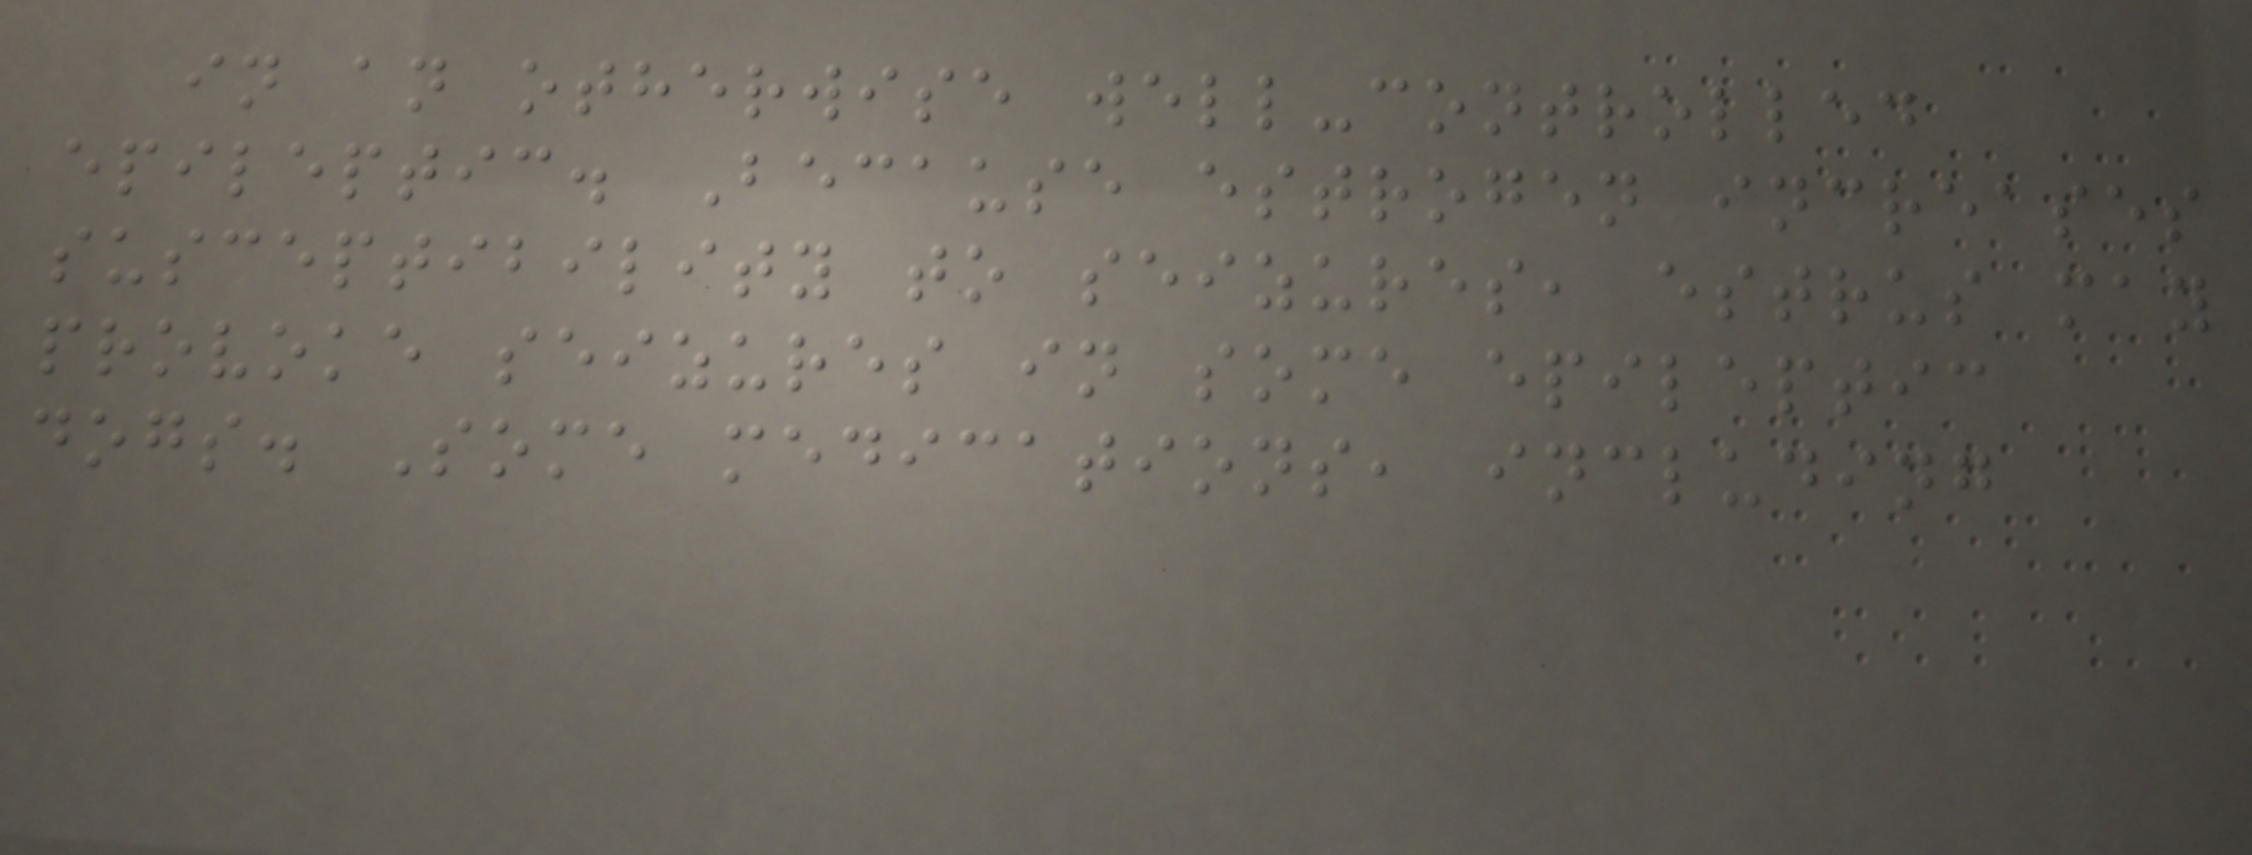in an otherwise well-controlled
epileptic. Because estrogen increases
susceptibility to seizures, estrus may
provoke seizures in some epileptic
dogs. Some medications, including
